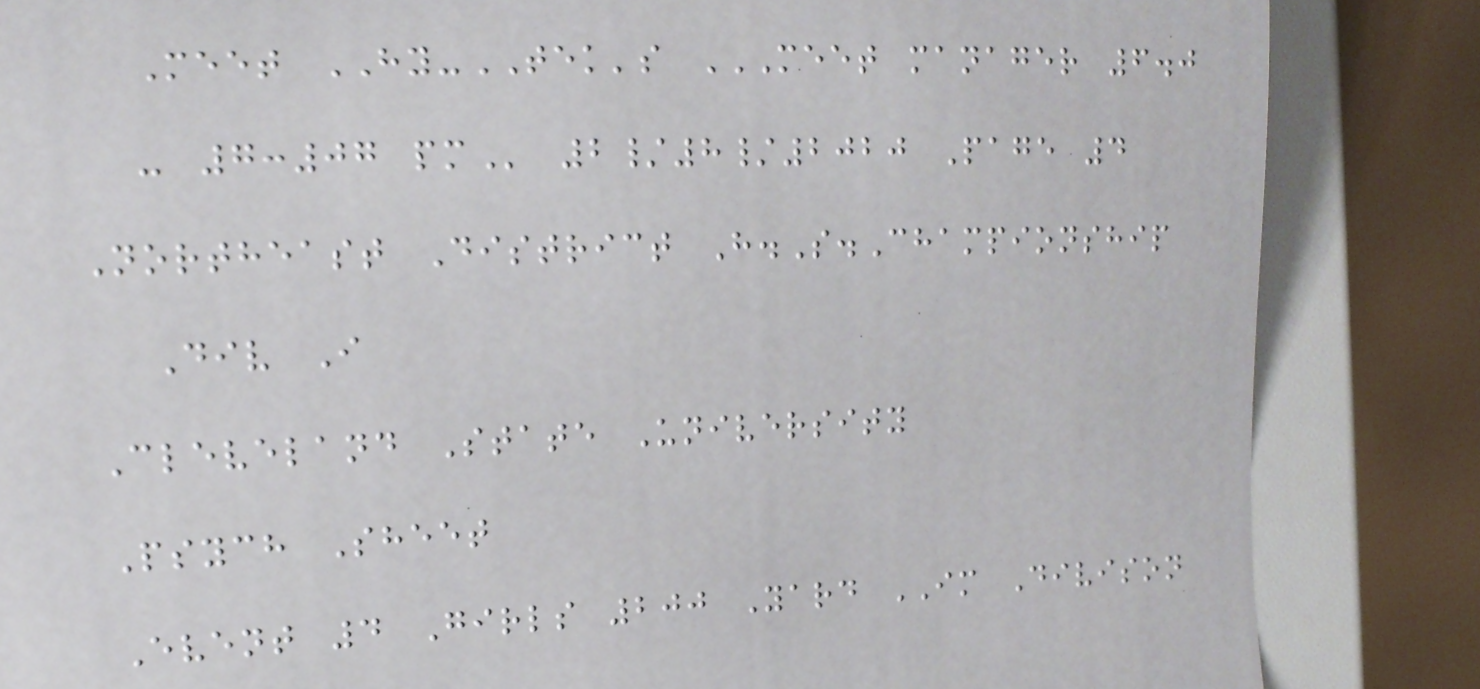Meet HY-TEK's MEET MANAGER 6.0
- 7:07 PM 2/8/2020 Page 4
Northeast District H.S.Championship
Div I
Cleveland State University
Psych Sheet
Event 4 Girls 200 Yard IM Divison
